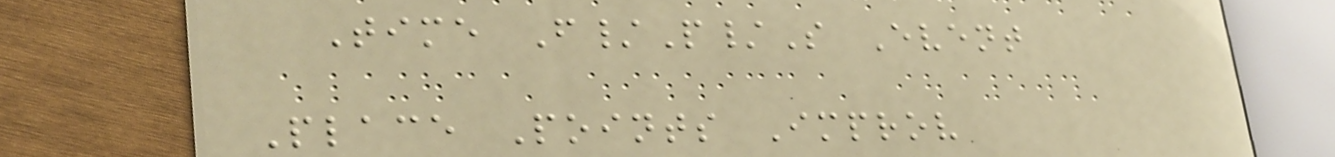Time F/P/S Event
Place Points Improv
